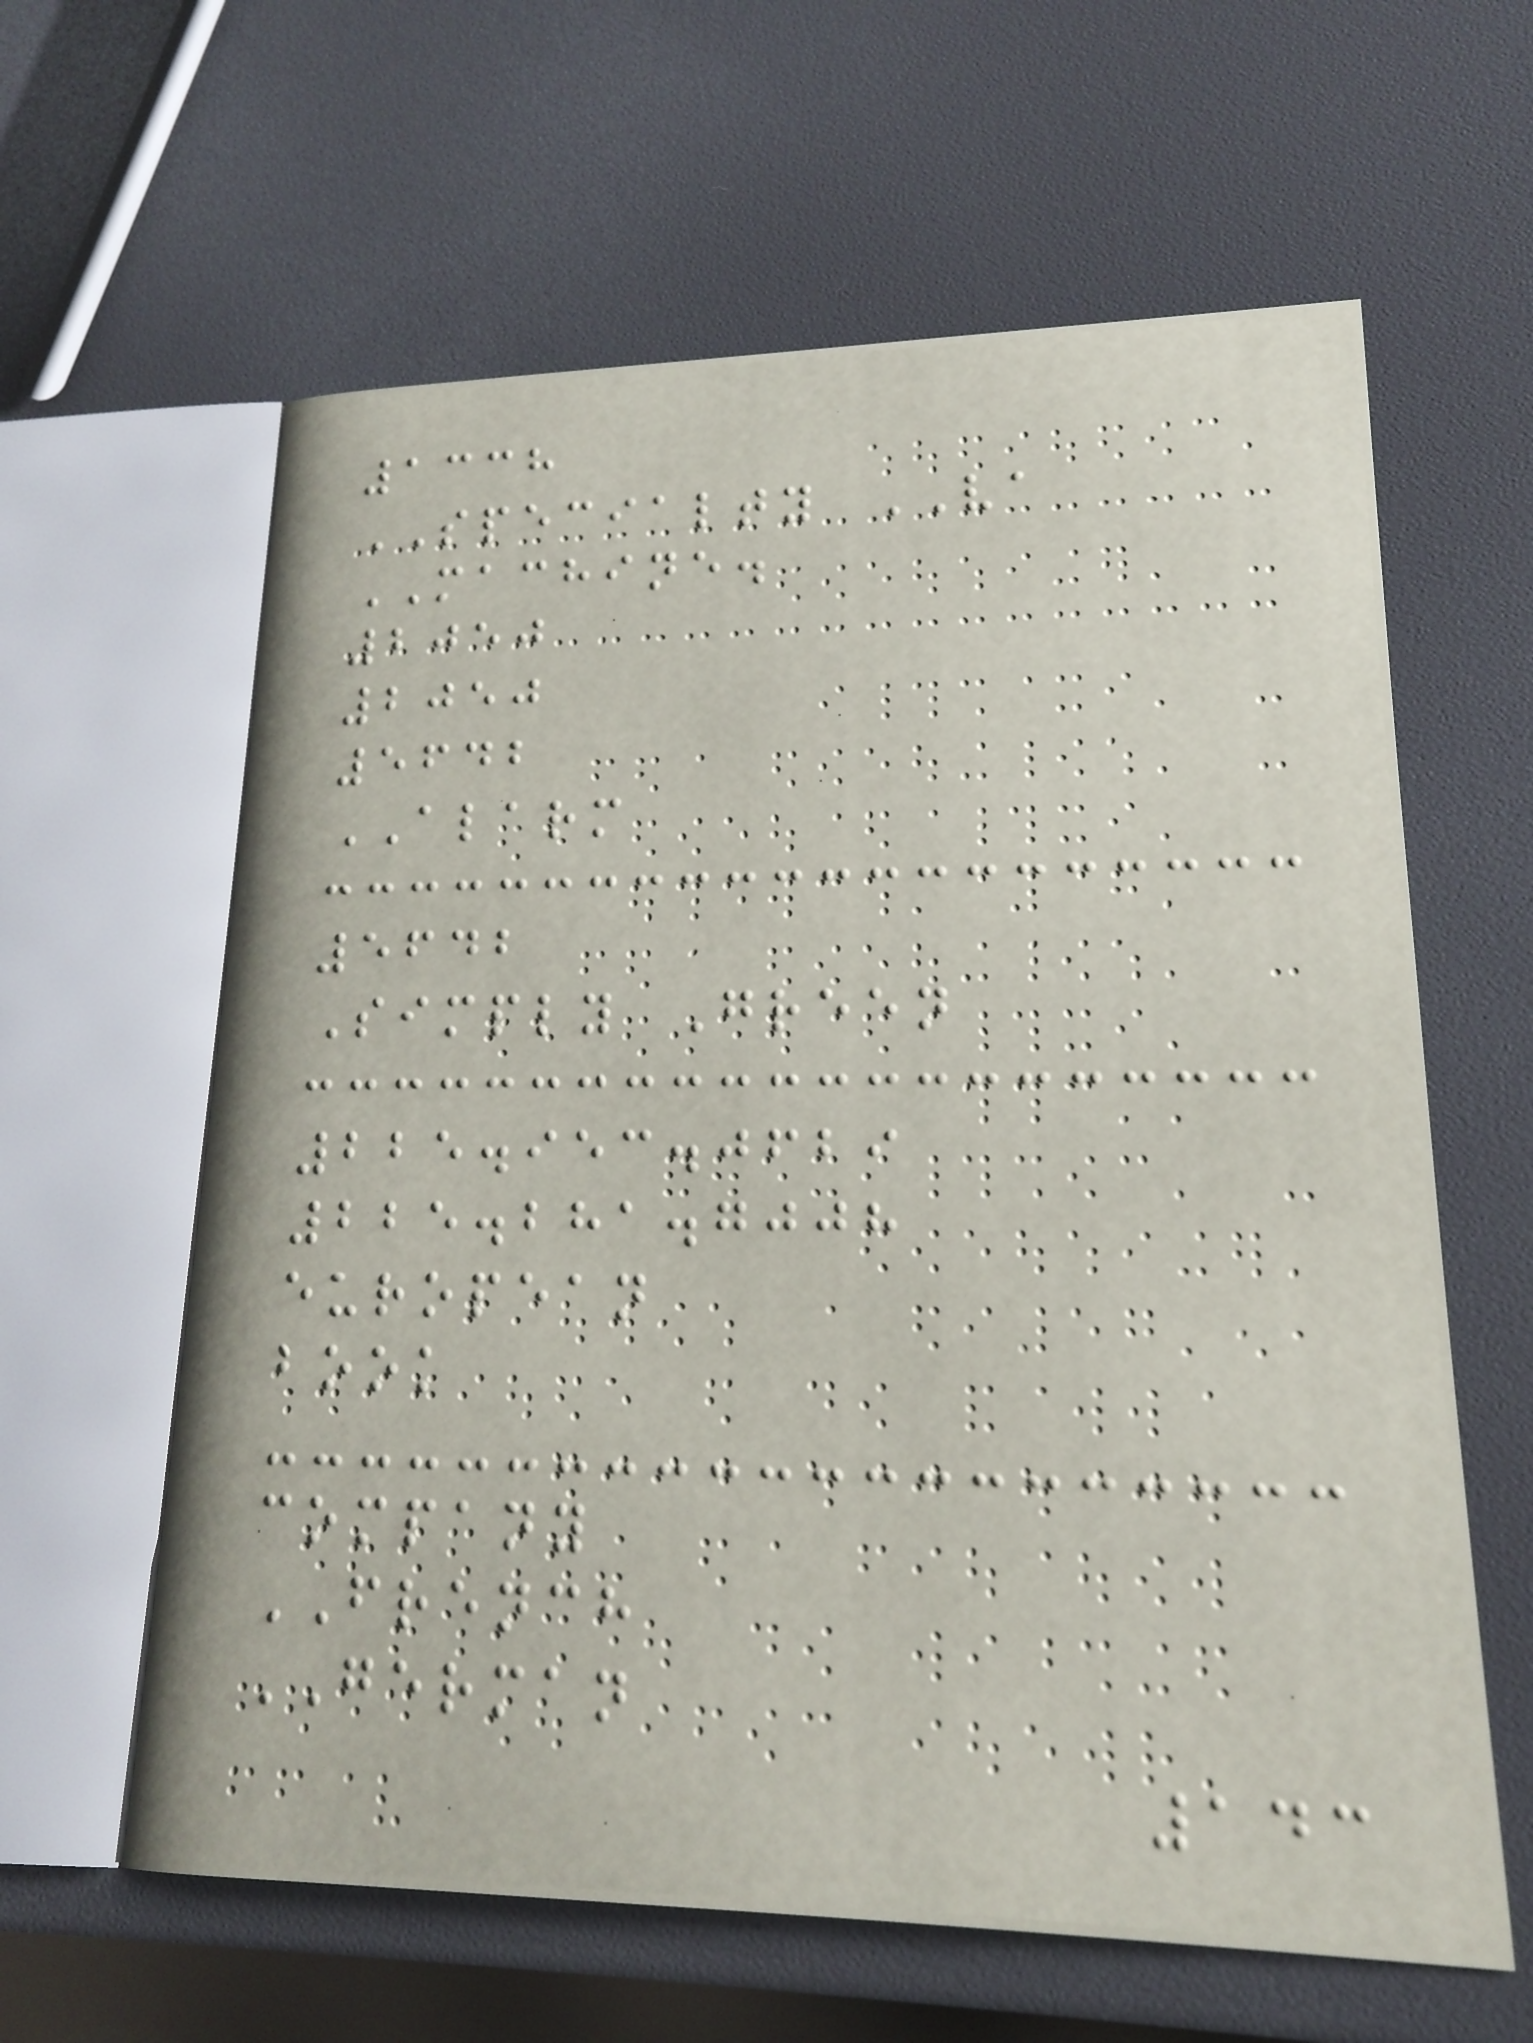1338
SPECIALTY VA
MACHINE.
2050
2050
5642
ALARM
5642
Simply Green
225.953.0629
225.281.7008
european
book
company
FRENCH
GERMAN
143
